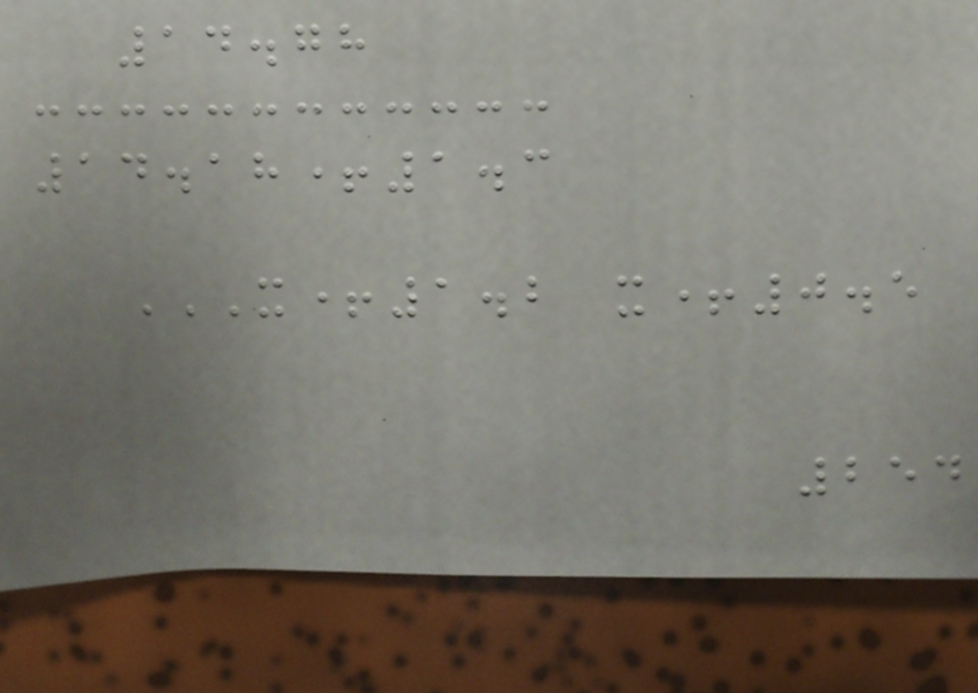14.78
14.18+1.3
X+1.2 X+0.5
254
